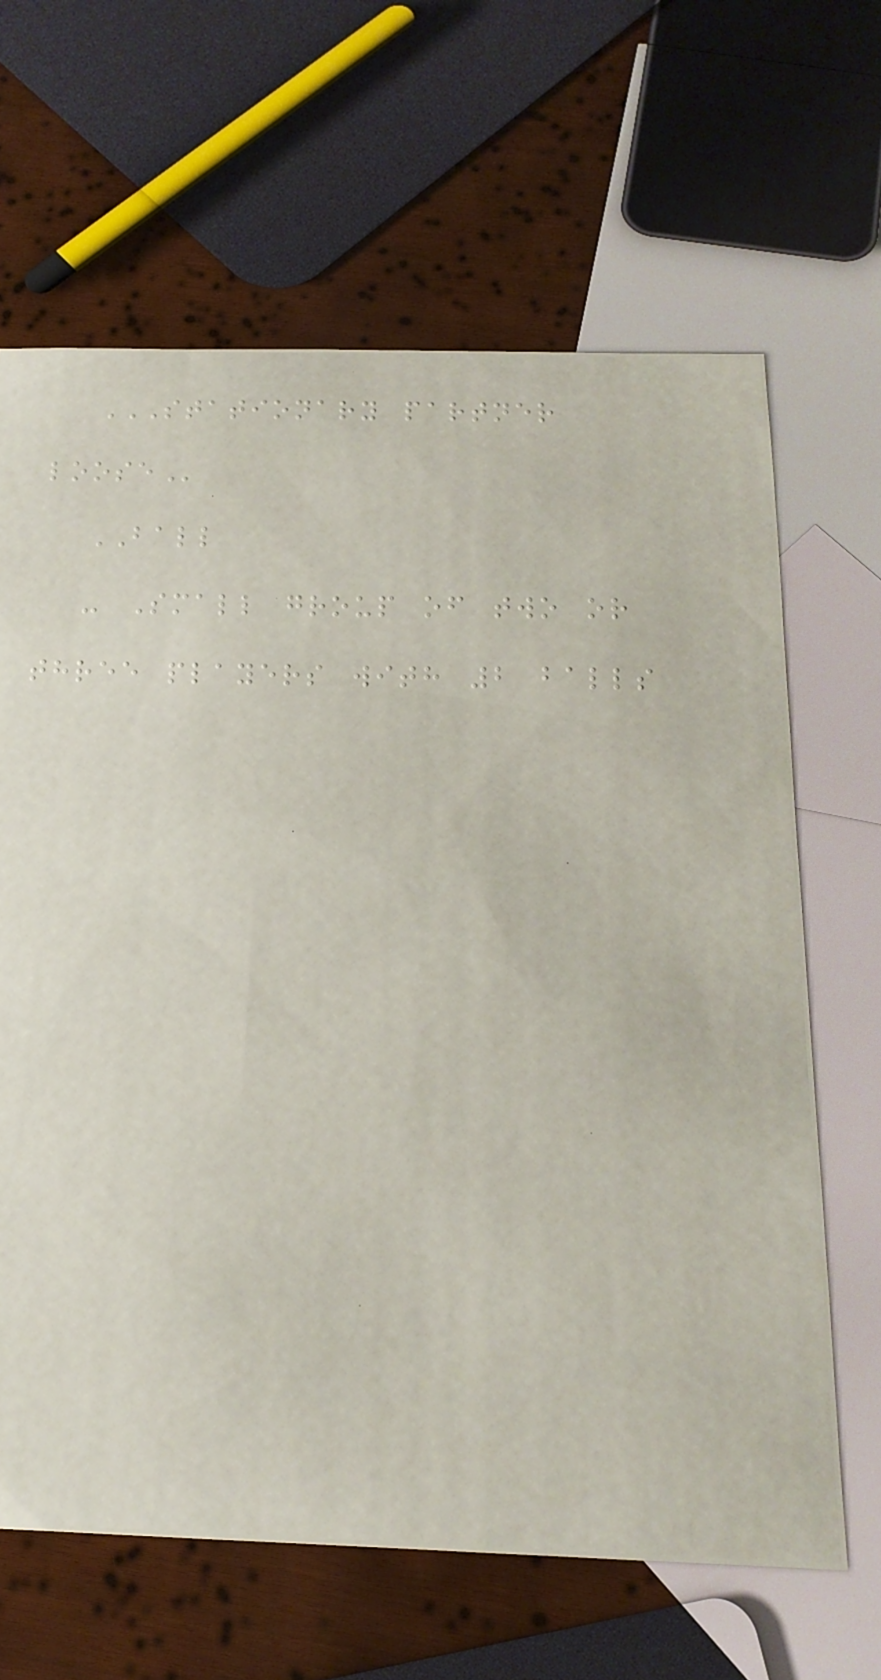STATIONARY PARTNER
LOOSE
BALL
- Small group of two or
three players with 2 balls
